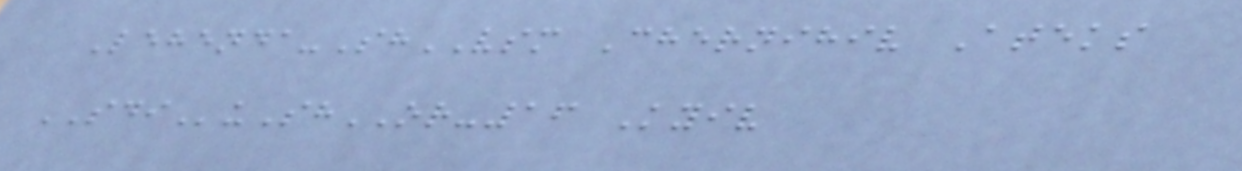Lehenda-ShVSM Chernihiv Ateks
SDIuShOR-16 Kyiv
